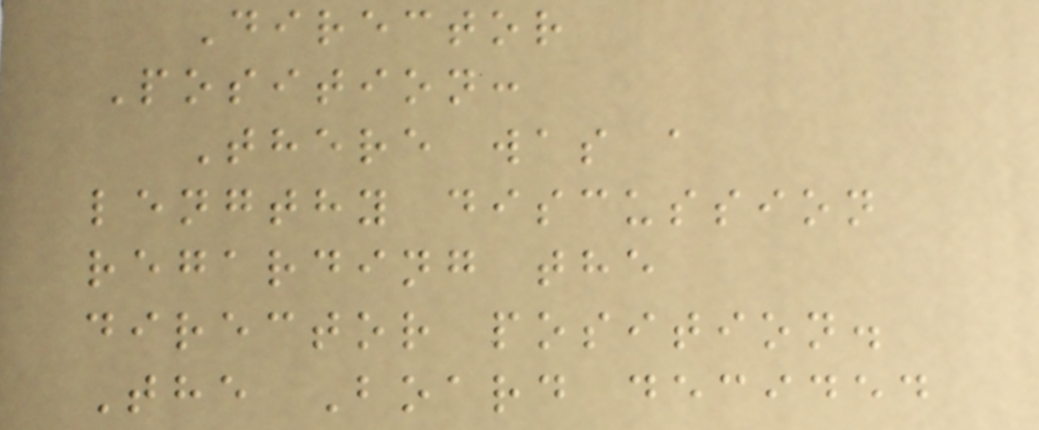Director
Position:
There was a
lengthy discussion
regarding the
director position.
The Board decided
